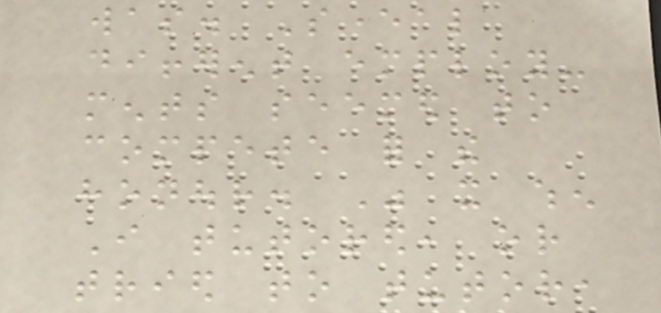was. Several
different employ-
ments seemed to
compete for the
honour. Was it when
I tutored, or
tried to tutor,
